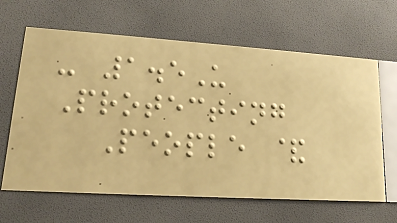- 1.5U
Protecting
People &
